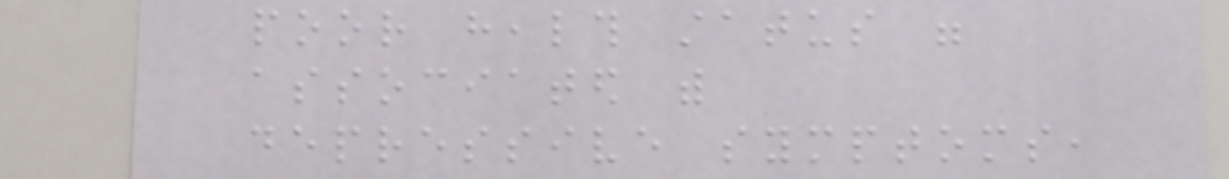poor health status were
associated with
depressive symptoms,
